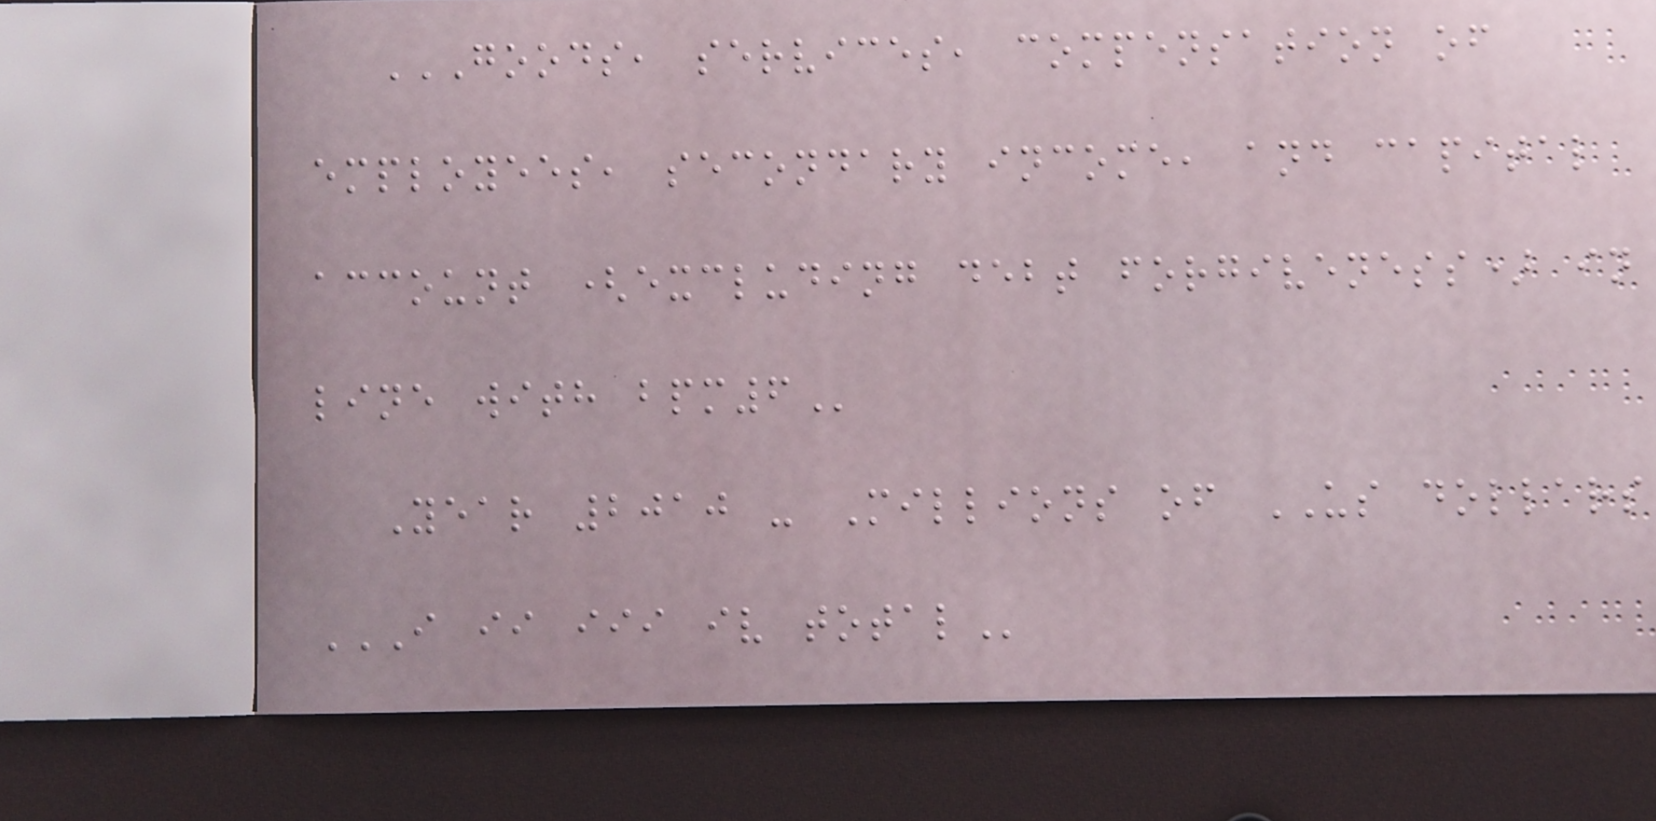GOODS, SERVICES, COMPENSATION OF
EMPLOYEES, SECONDARY INCOME, AND CAPITAL
ACCOUNT (EXCLUDING DEBT FORGIVENESS) IN
LINE WITH BPM6
Year 2010 - Millions of US dollars
I II III IV TOTAL
